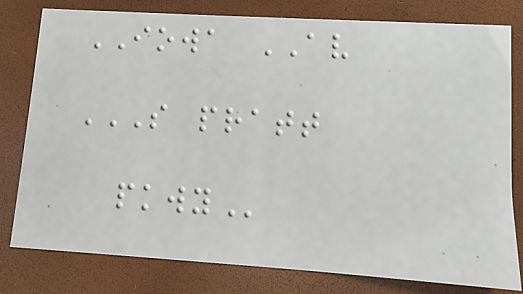IOWA AV
S PRATT
PKWY
